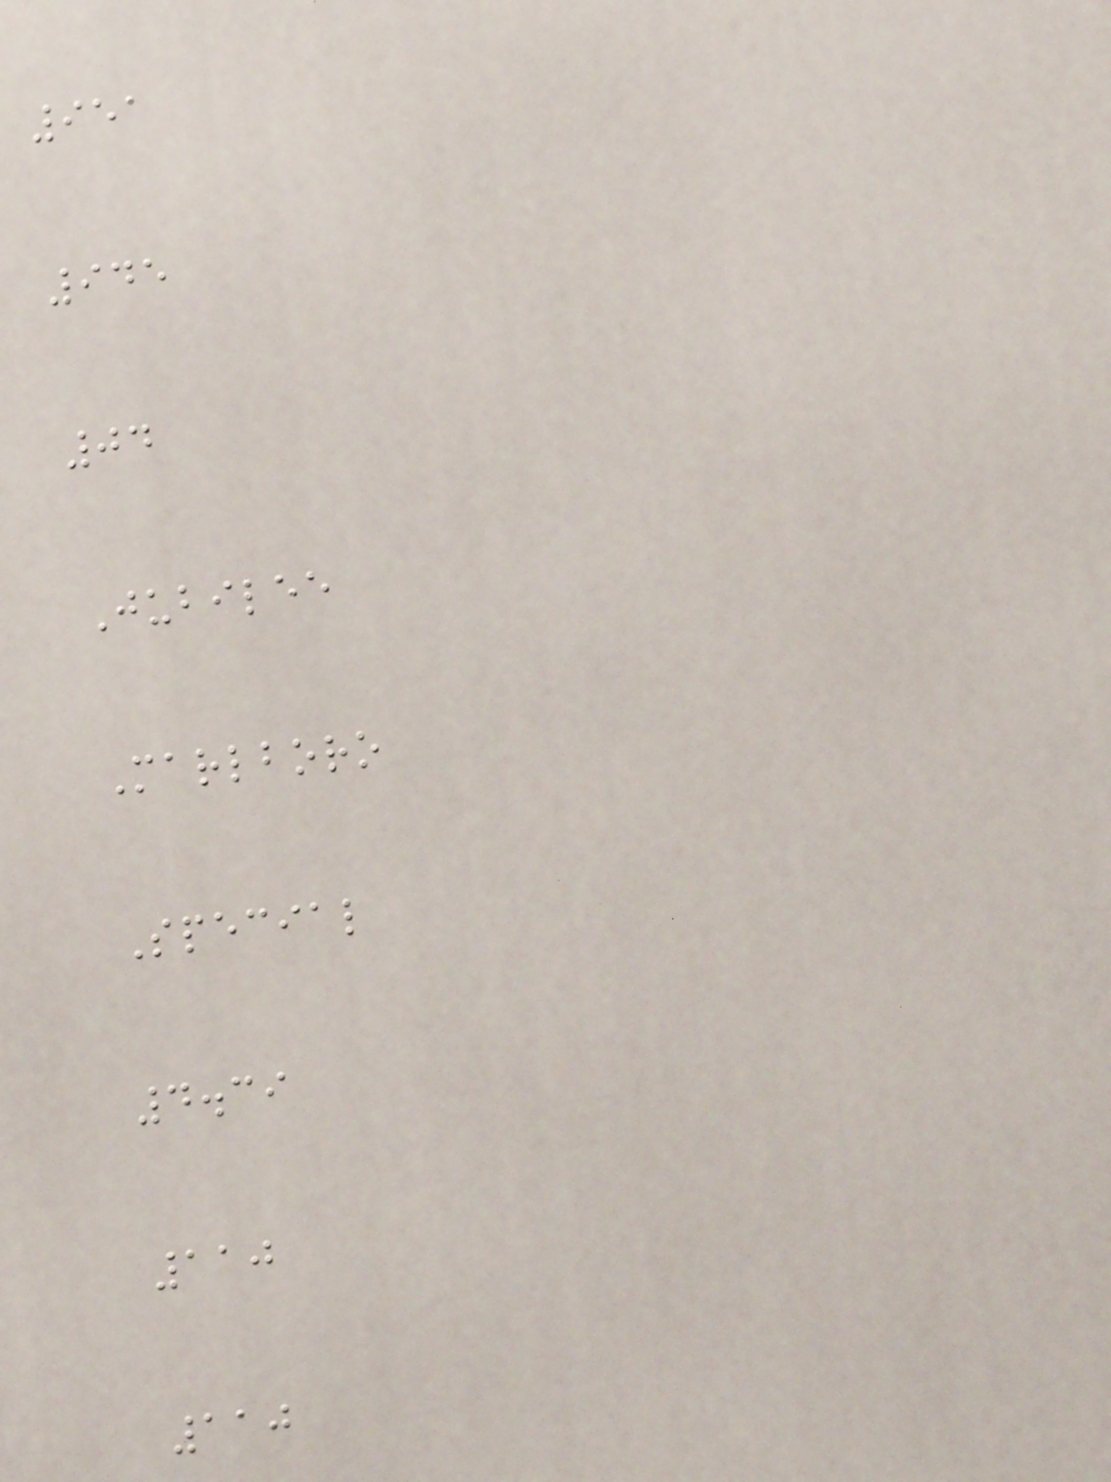951
945
04
Jubilee
Marlboro
Special
4.39
110
110
